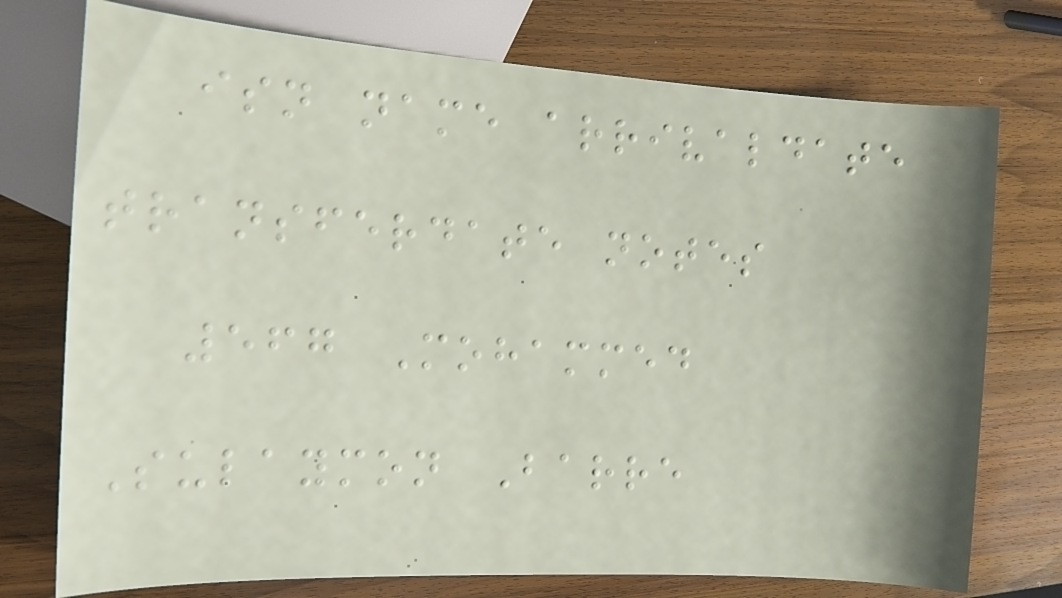isn name arrivaldate
transferdate notes
567 Mohammed
Sulaymon Barre
